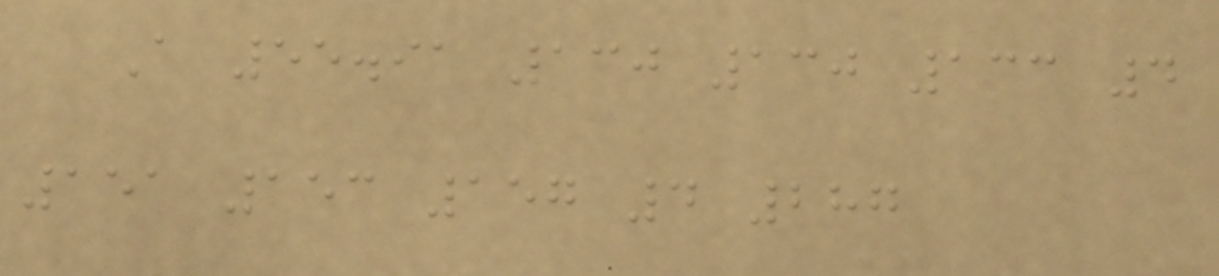A 55.91 130 130 133 4
151 153 157 4 287
